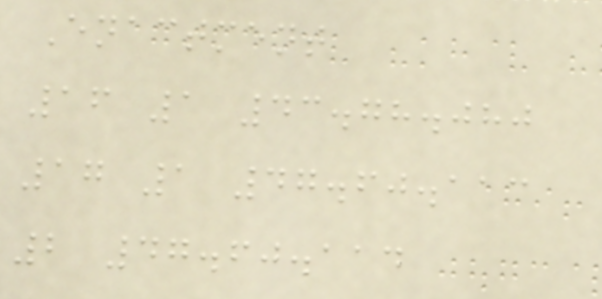Enactment
16 1 43.78.080
17 1 47.60.113
2 47.60.114
